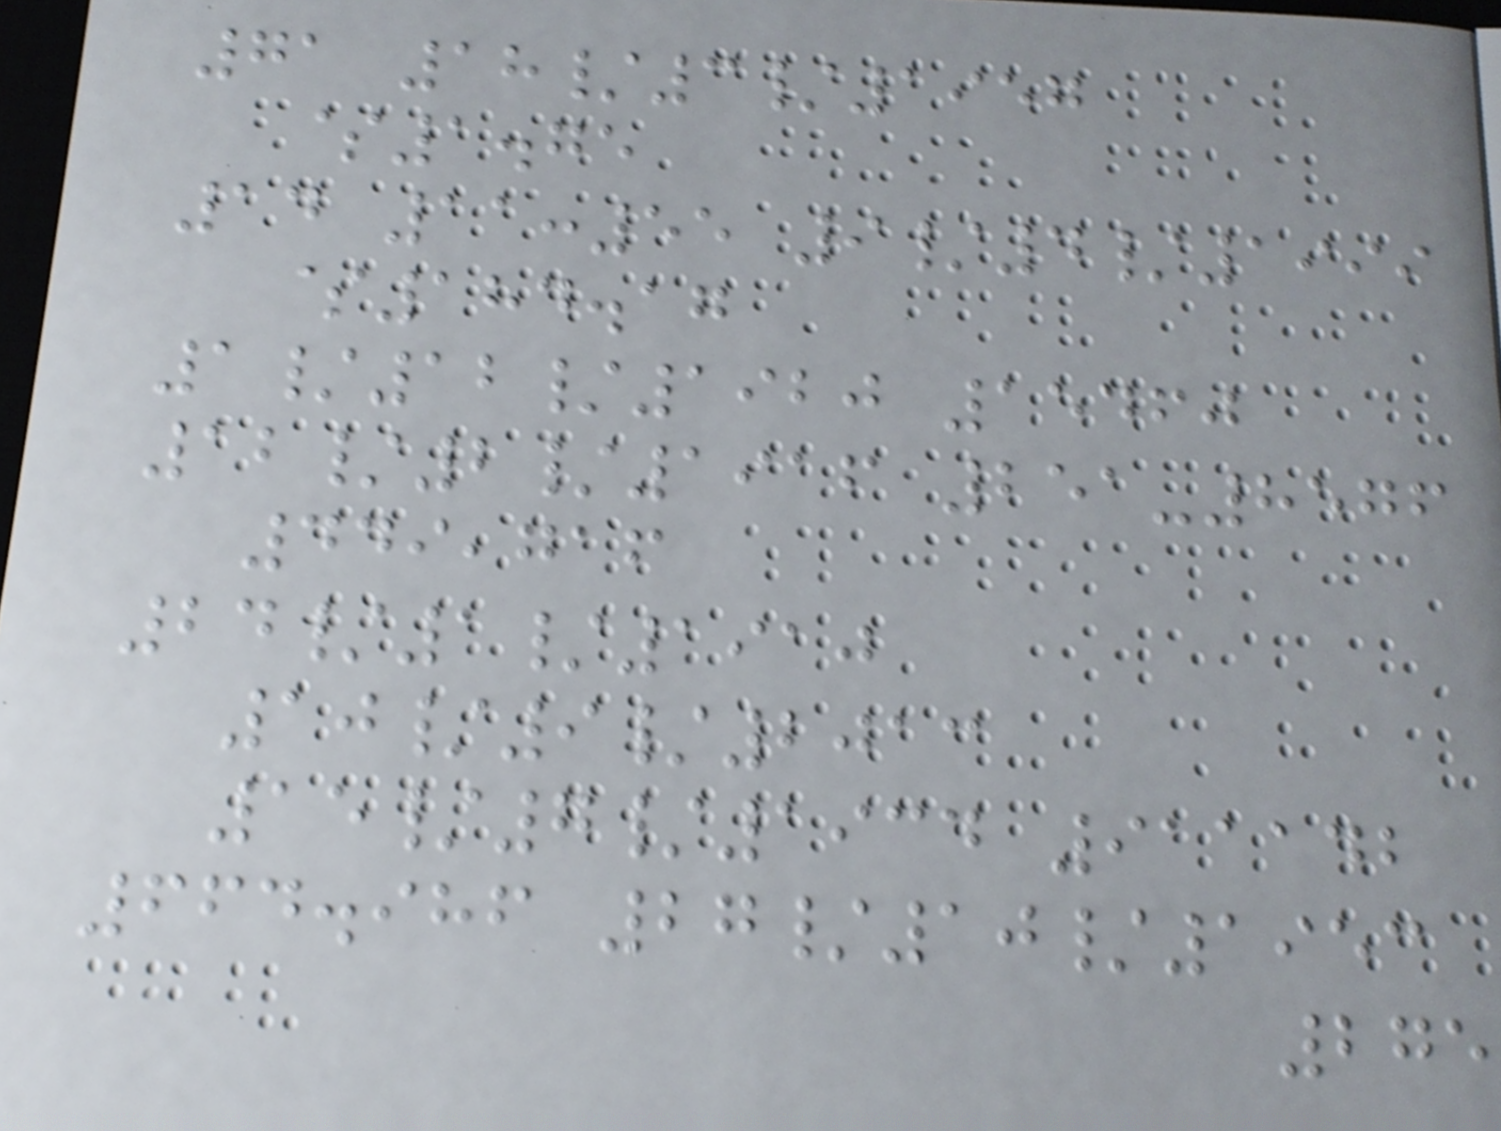71 18/3/1957
$1.75
14 11:55 9/4/1999
$184.17
1/12/1920 15460
12/2/1916 251-8576
449,716
24/1/1910
10/9/2013
15/7/1934 911142
664.986 27/10/1953
275
